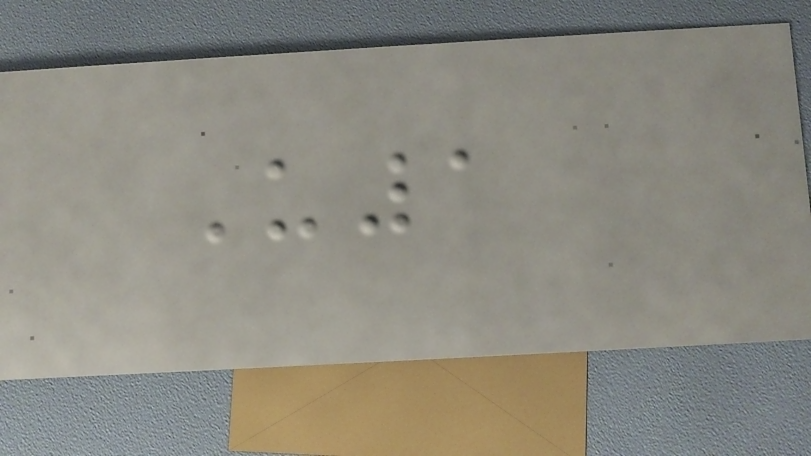U1
